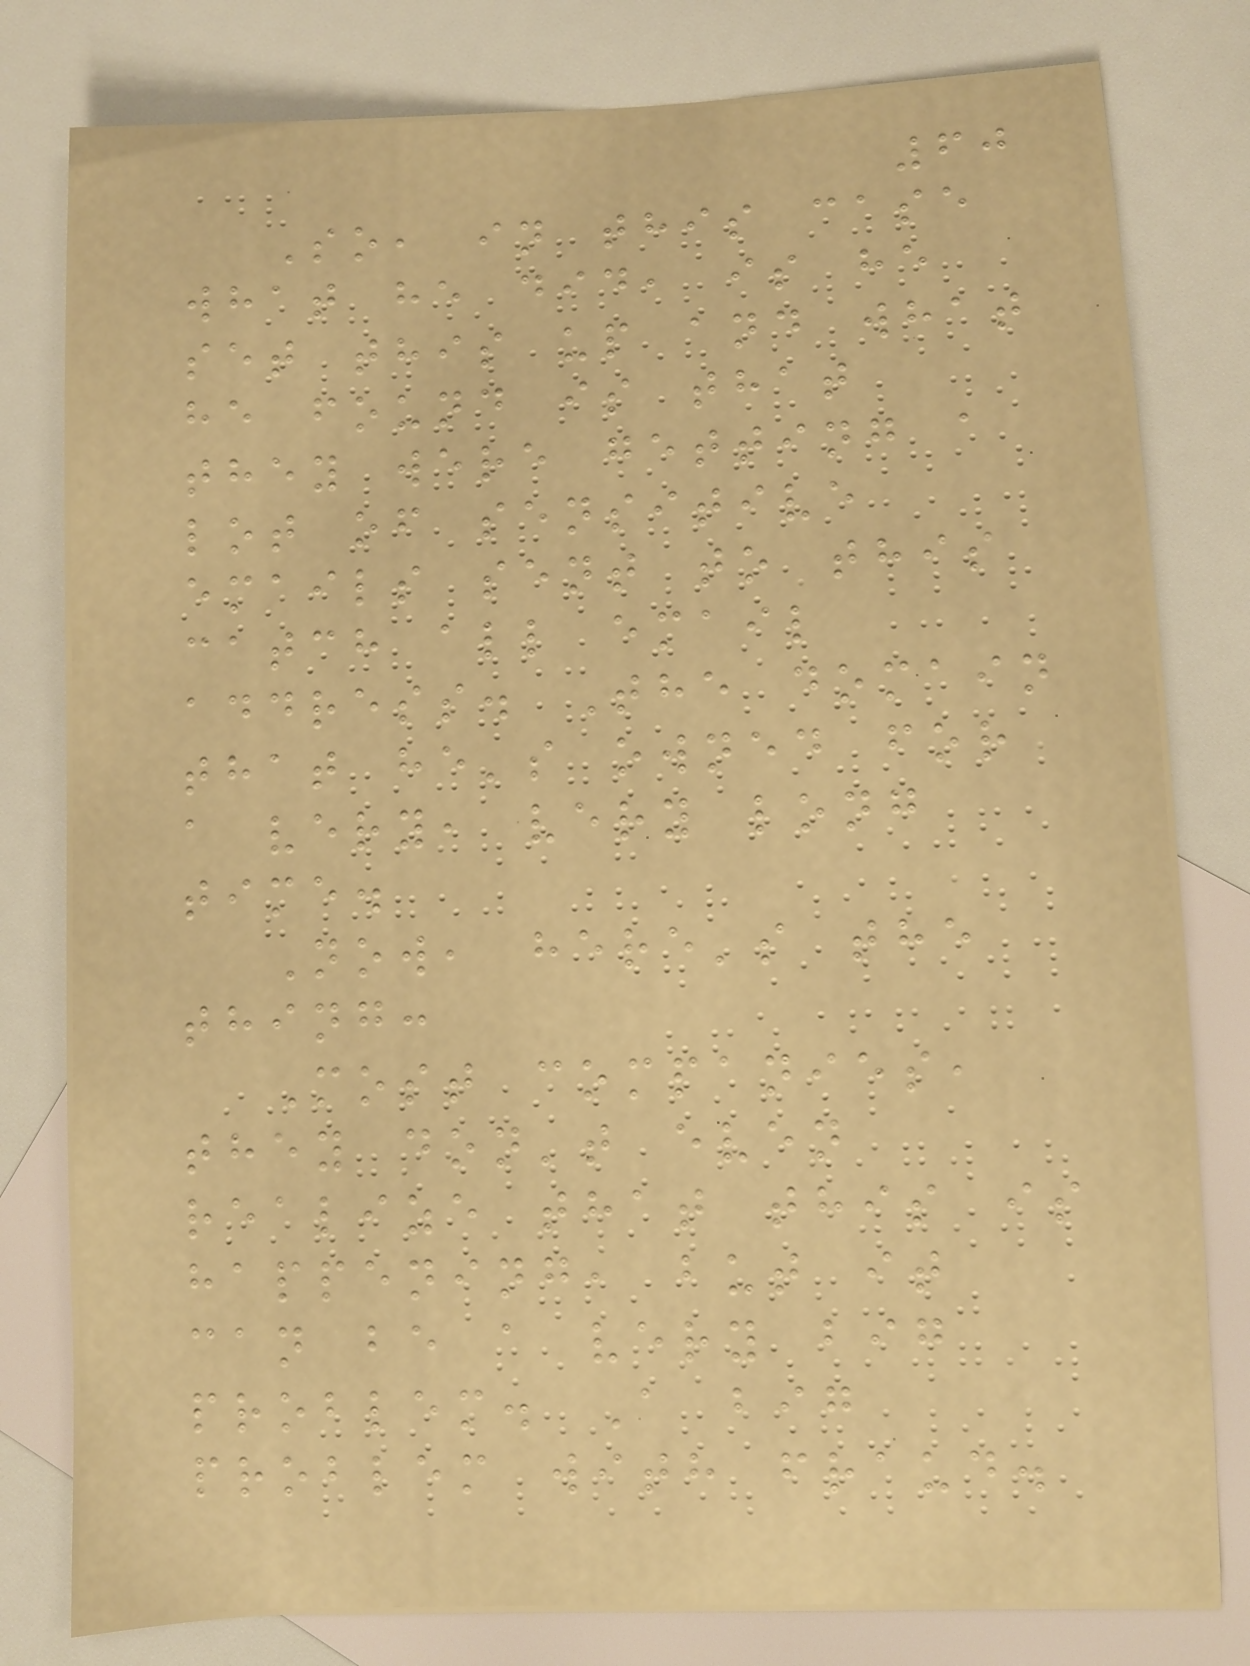60
So, in this case
what he did, is he
set this up and what
he found is that
they were getting a
lot of sensitive
emails sent to this
catch all email
address. The domain
that he's owned for
a very, very long
time.
Now, here's the
thing:
Most companies,
they don't even
realize that this is
happening, but it
can be a very big
problem. A big
problem with fraud.
